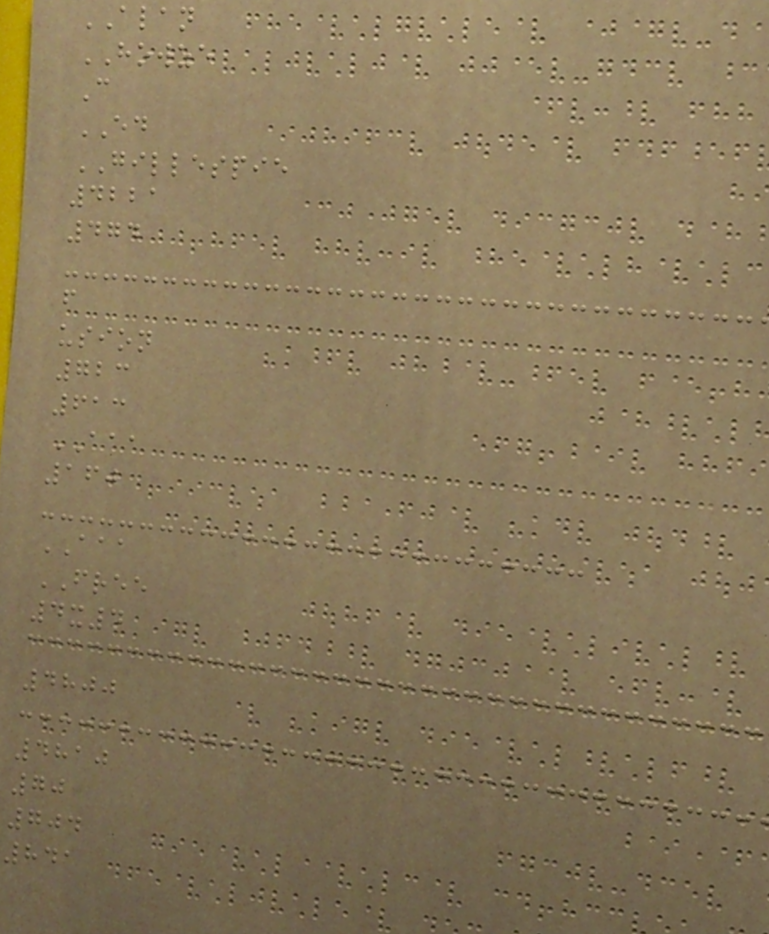ALAN
HOWZE
C
ED
GILLESPIE
4221
474
f
usion
723
613
AAA
160
AAA
FREE
4x4
4800
4810
70
704
841
